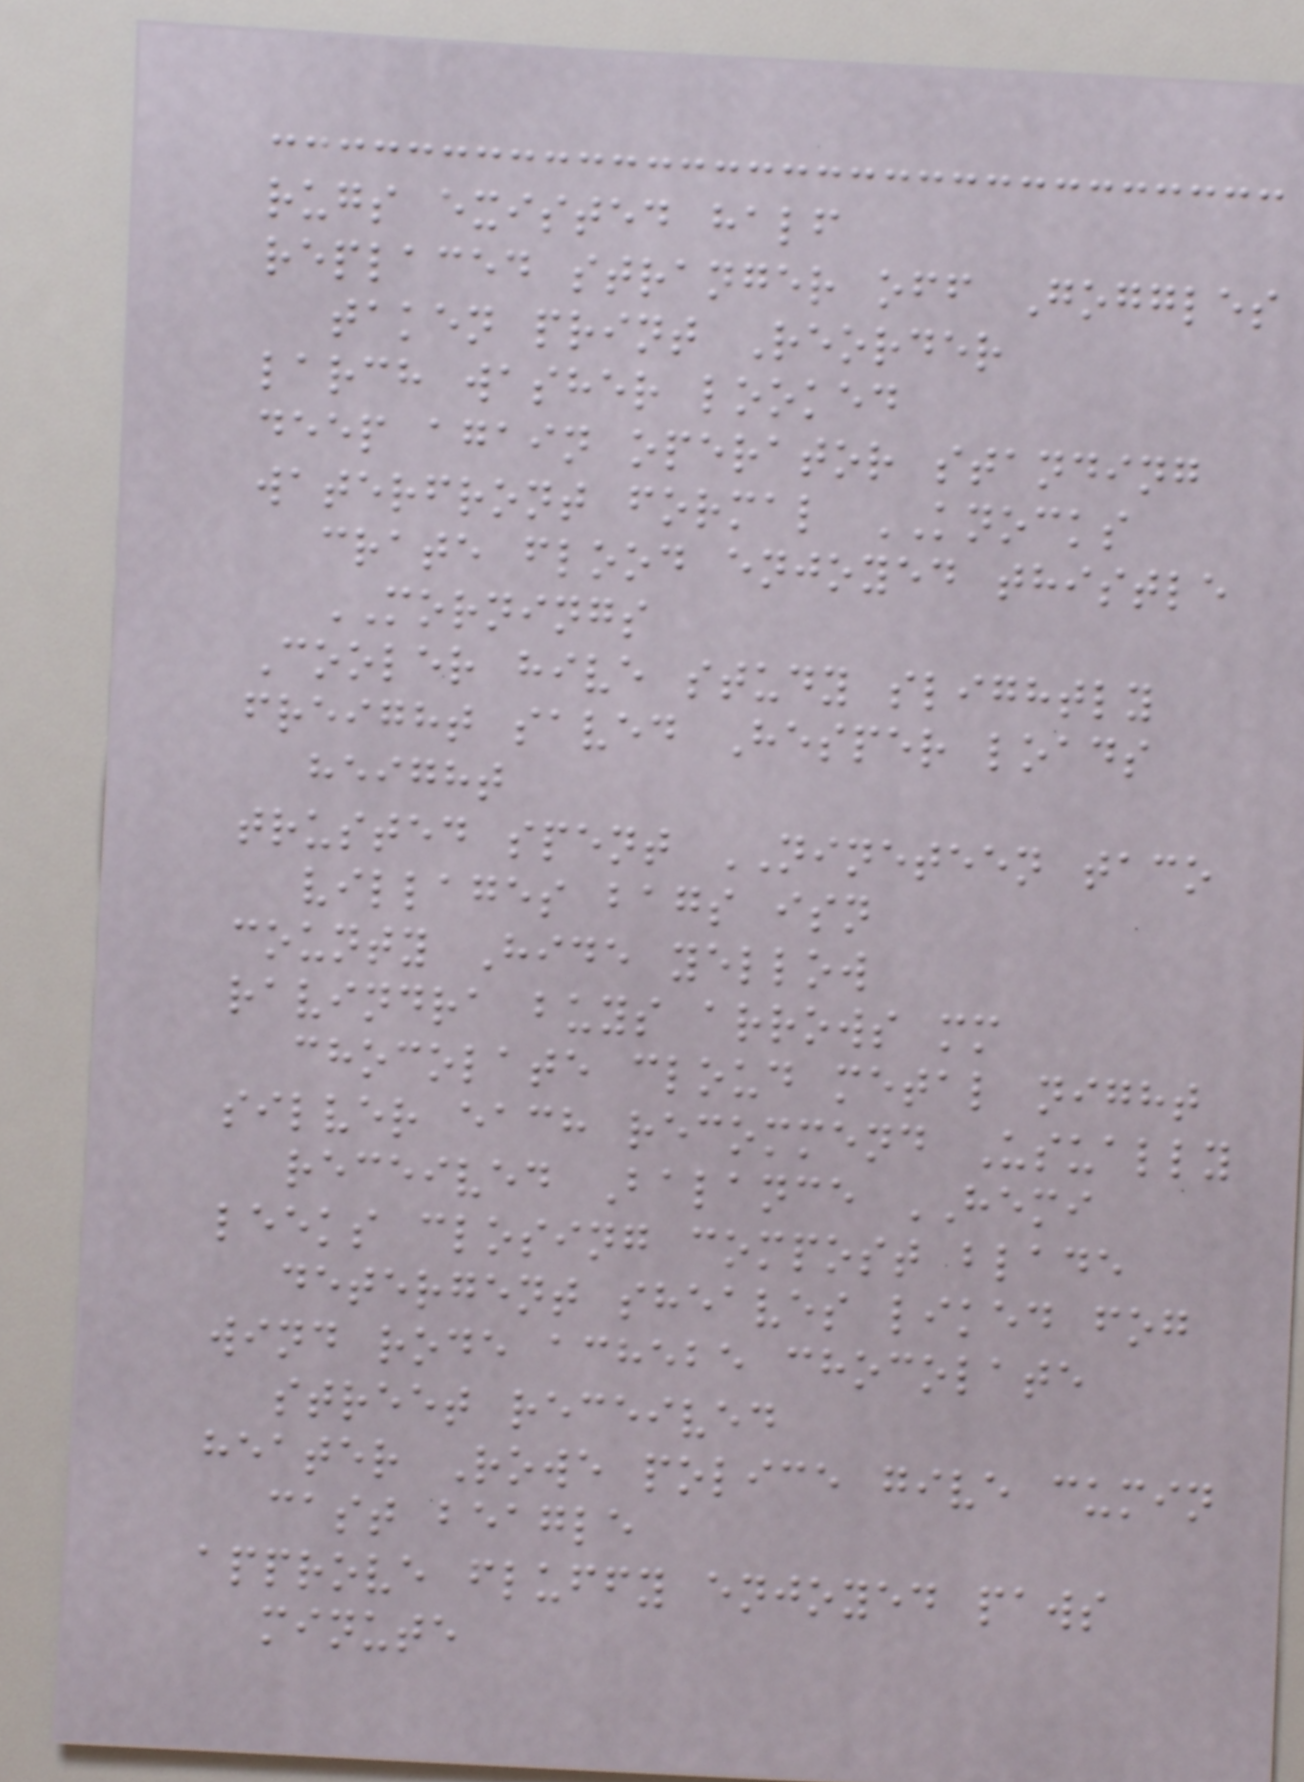rugs existed half
replaced stranger off Goggles
taken print Reorder
larch washer looked
deep again operator standing
waterfront formal KNOCKS
crate flood enjoyed thistle
MORNINGS
Cooler hive study slightly
freight saved Hesper loads
height
trusted spent NINETEEN taco
villages bags isn
county Hide yellow
ravindra buys arrows mm
chocolate cloud metal night
silver each recommend Usually
received Balance HEMI
leeks closing compost blade
detergent sheaves liked fog
wind rode achebe chocolate
street received
heater Rowe police give cumin
cast beagle
approve fluffy enjoyed paws
minute
